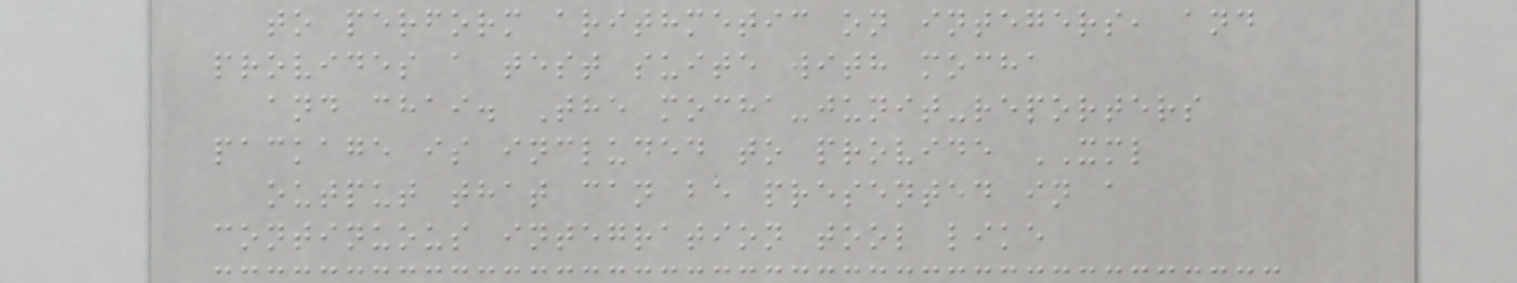to perform arithmetic on integers, and
provides a test suite with mocha
and chai. The mocha-junit-reporters
package is included to provide XML
output that can be presented in a
continuous integration tool like
